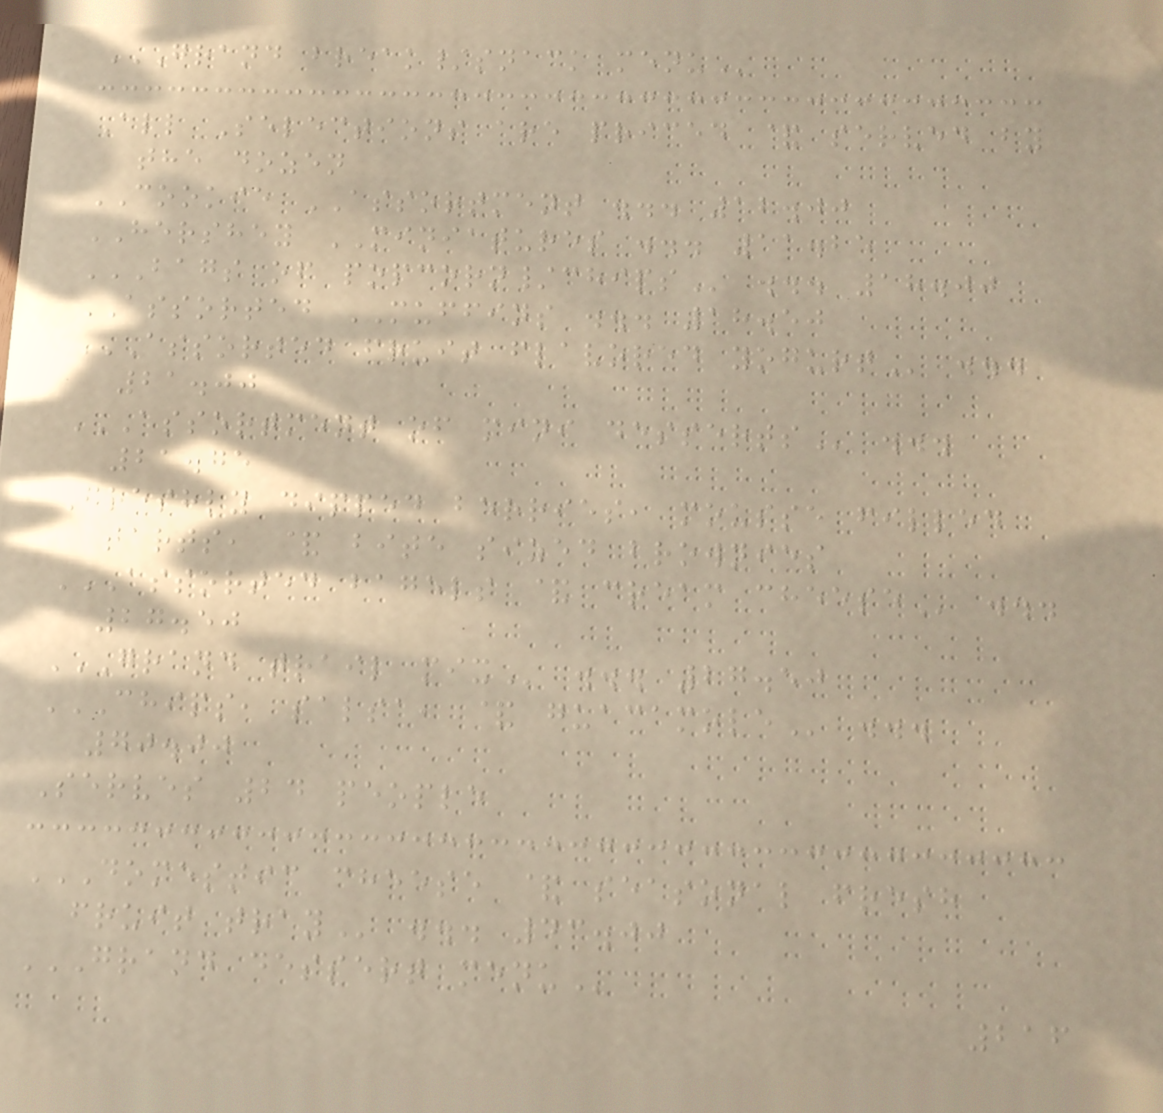GRAND BREAK/SNACK MENU
All Selections are priced & served by
the dozen
COOKIE ASSORTMENT ... 12.00
HERSHEY MINIATURES ... 11.25
BAGS OF POPCORN/CHIPS ... 18.00
ASSORTED MUFFINS ... 18.50
ASSORTED FRUIT FLAVORED YOGURT ...
21.00
ASSORTMENT OF MINI DESSERTS ...
21.75
Freshly dipped berries, mousse filled
tarts, & bite sized brownies
ASSORTED BAGELS & CREAM CHEESE ...
27.50
GRAND TRAIL MIX ... 27.50
CHIPS, SALSA, & GUACAMOLE ...
70.00
Serves 24 people
DOMESTIC CHEESE & SEASONAL FRESH
FRUIT TRAY ... 43.00
GRAND DESSERT MENU
216
